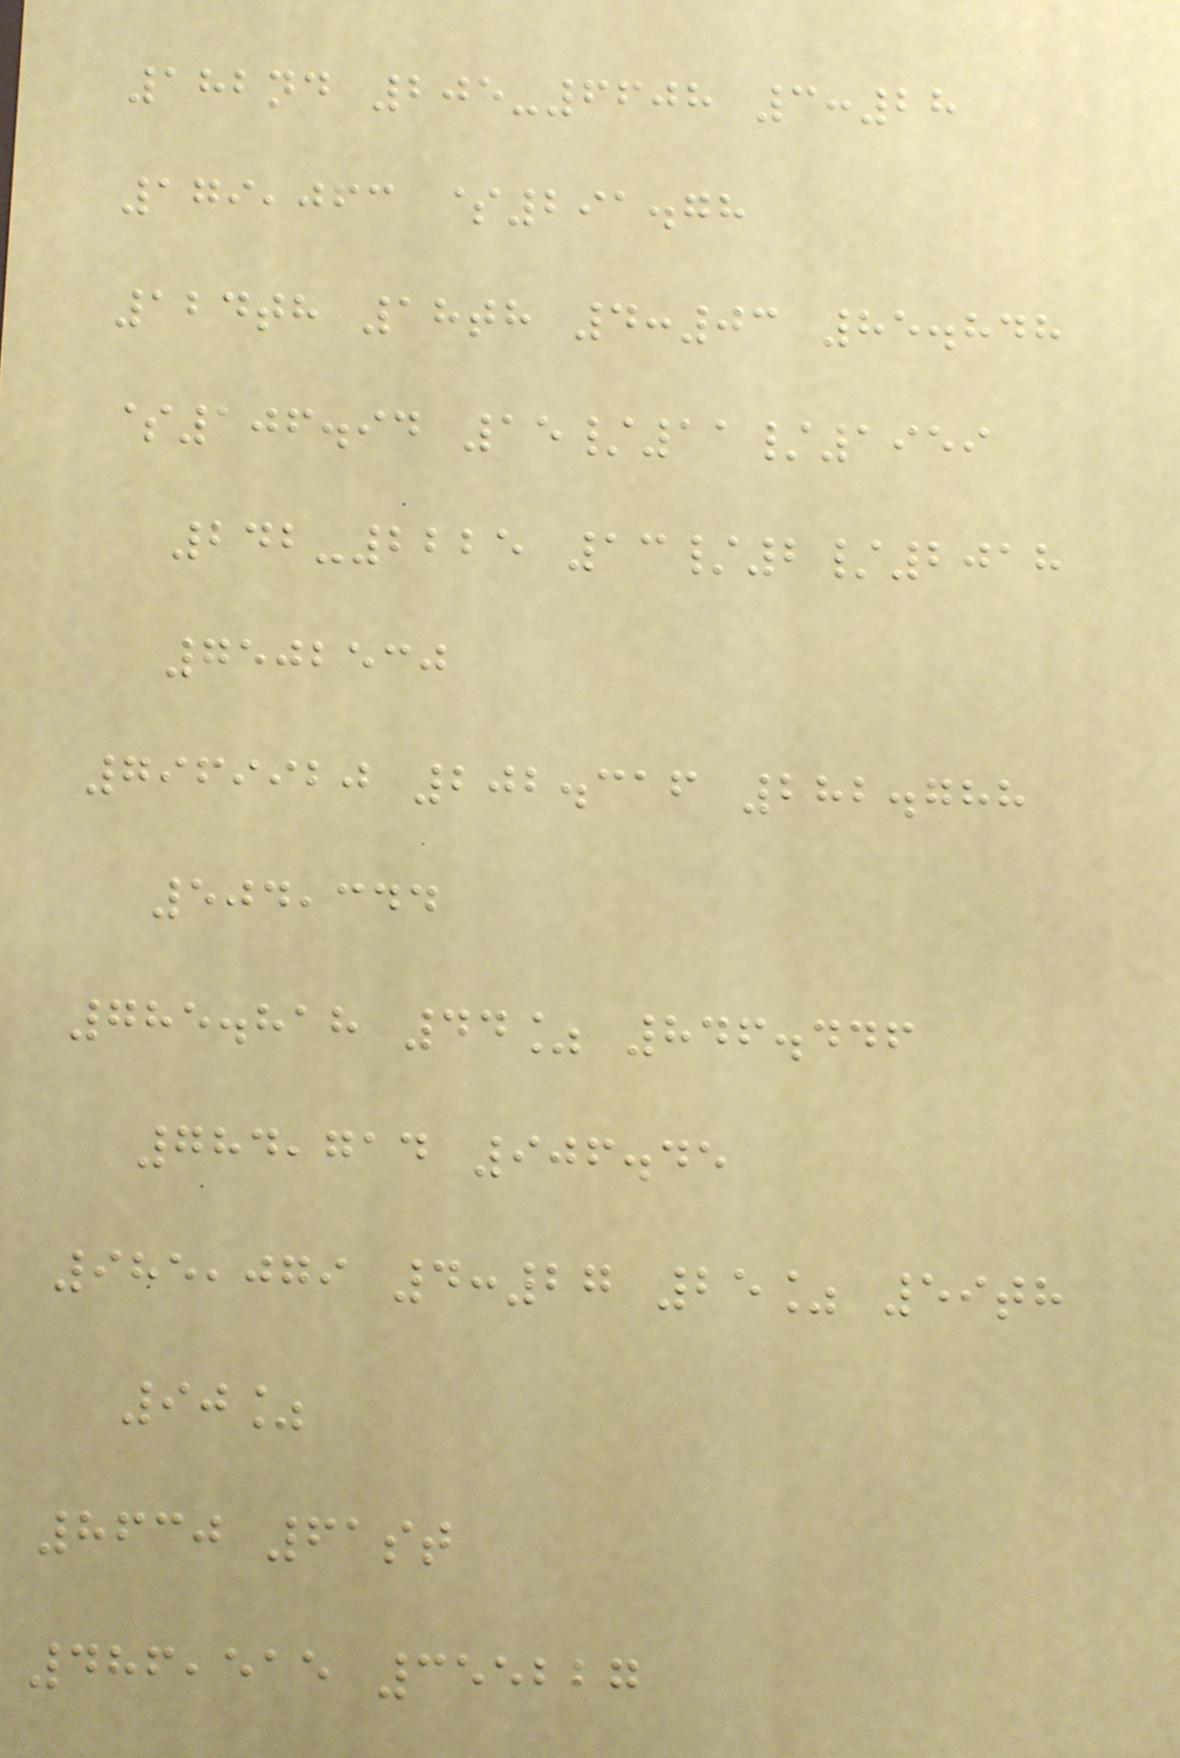182nd 205-6608 3:28
179,063 $291.78
124th 18th 4:03 85.848
$106.94 15/11/1959
242-2225 13/2/2018
7502530
7969920 202.316 282.788
504,344
785.818 44% 846.446
784,714 906.45
985,079 4:27 25% 59th
90%
8630 61st
486,515 355227
